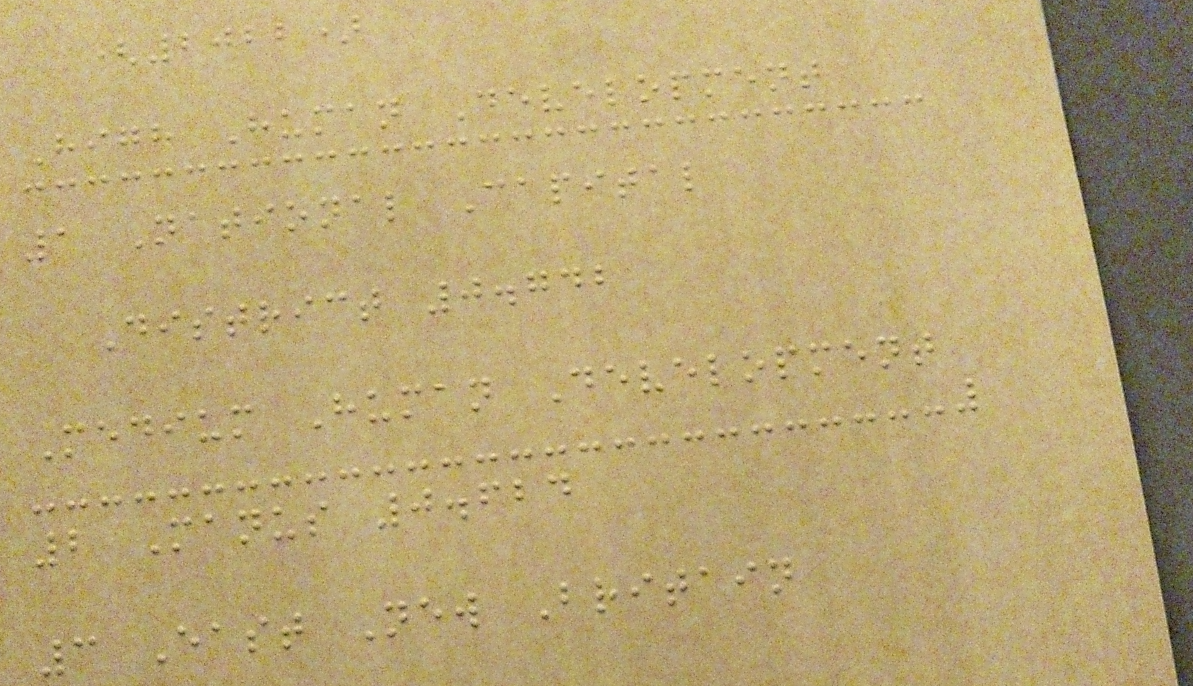(2022)
High Human Development
1 National Capital
District 0.742
Medium Human Development
2 Manus 0.624
3 East New Britain
